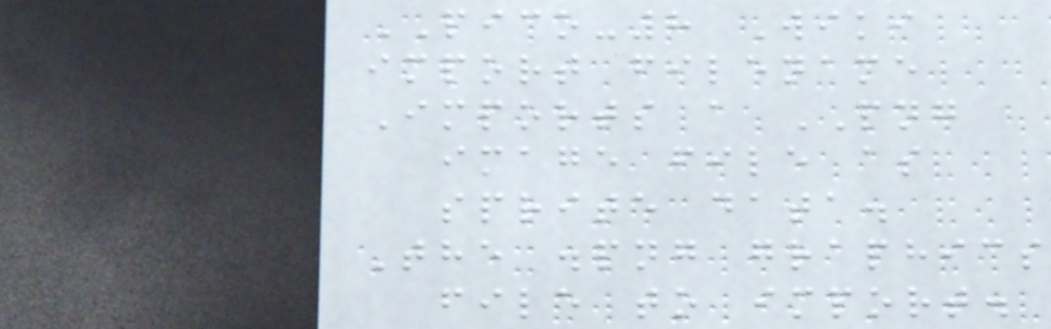PICO-8 Wiki
import filename
Imports a PNG
image file as
sprite data.
The .png graphics
file to import.
